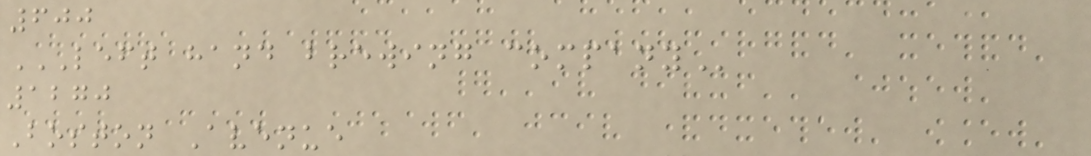600
LEFT HAND BREWING COMPANY
1270
Boston Avenue
